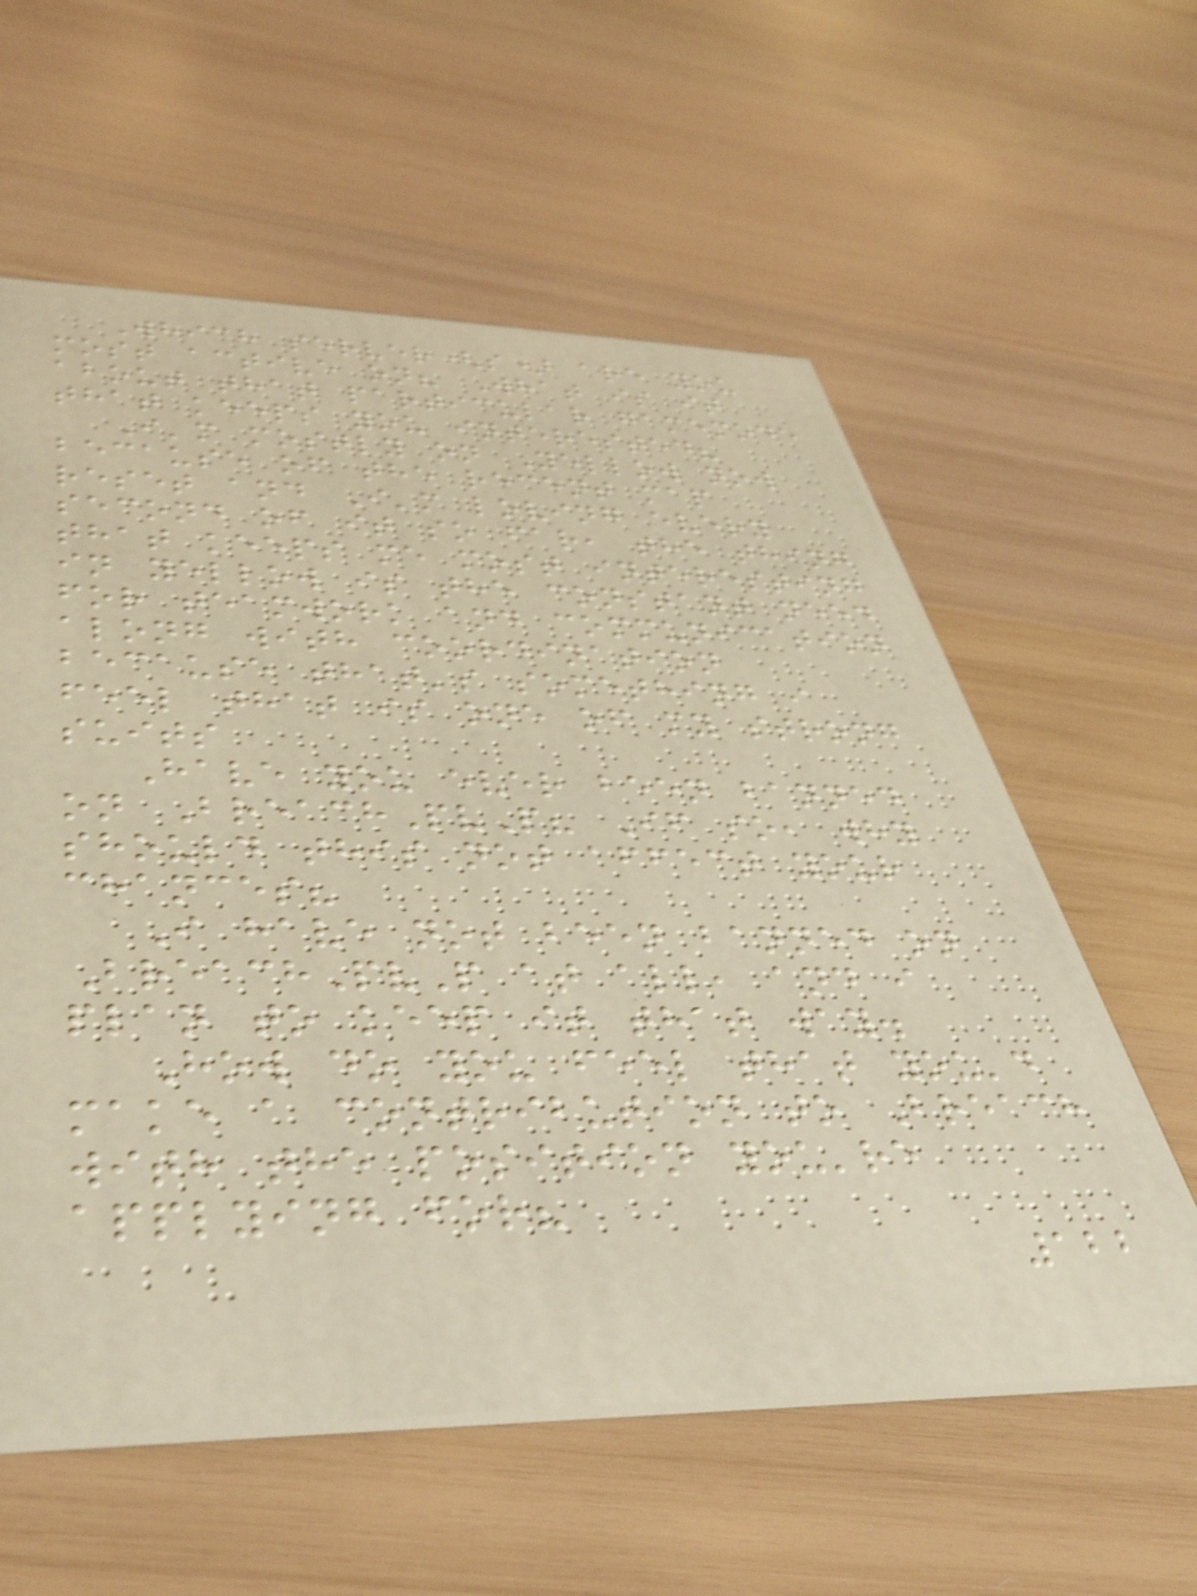Which server(s) are you
most active on? What is it
about that particular gamemode
that keeps you interested?
I'm mostly on Yellow now
because of the recent map
reset and I'm loving every
second of it so far, the thing
that keeps me most interesting
in yellow is the constant need
for teamwork and communication
along with coordination
because that's something i
feel that is one of my strong
suits
Have you ever been banned
on BreachPvP? If so, why
should this not affect your
chances?
I have not been banned on
BreachPvP at all, and i
plan to keep it that way.
How do you feel that you'd
make a contribution to Breach
with the position you're
applying for?
122
